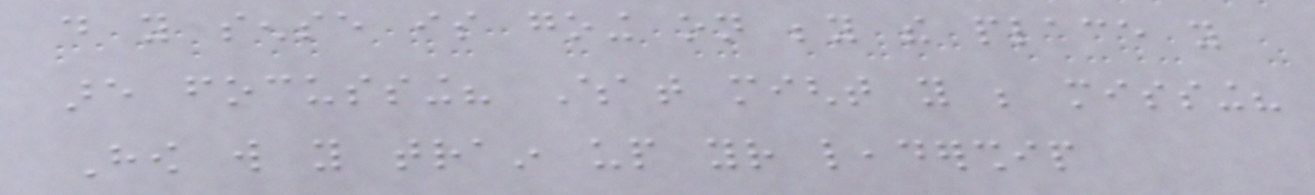do you sense is going on beyond the place you
are focussing? What might you be missing?
How will you train up your leadership
